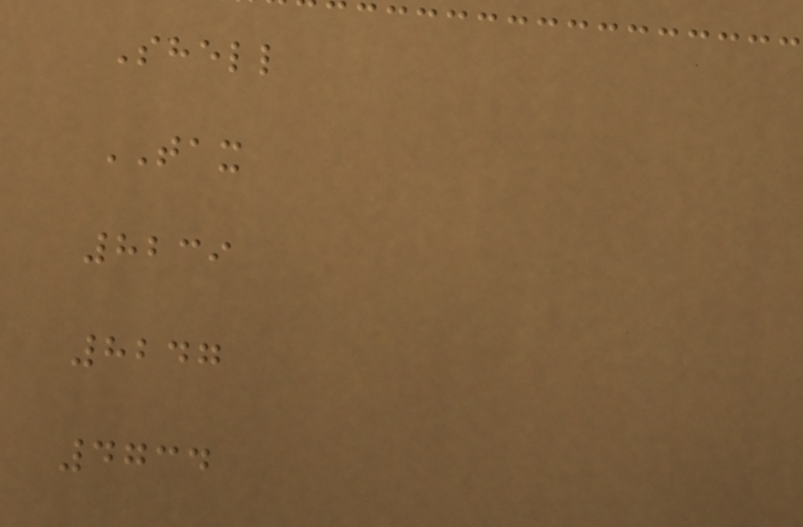Shell
TAX
8239
8247
4734
